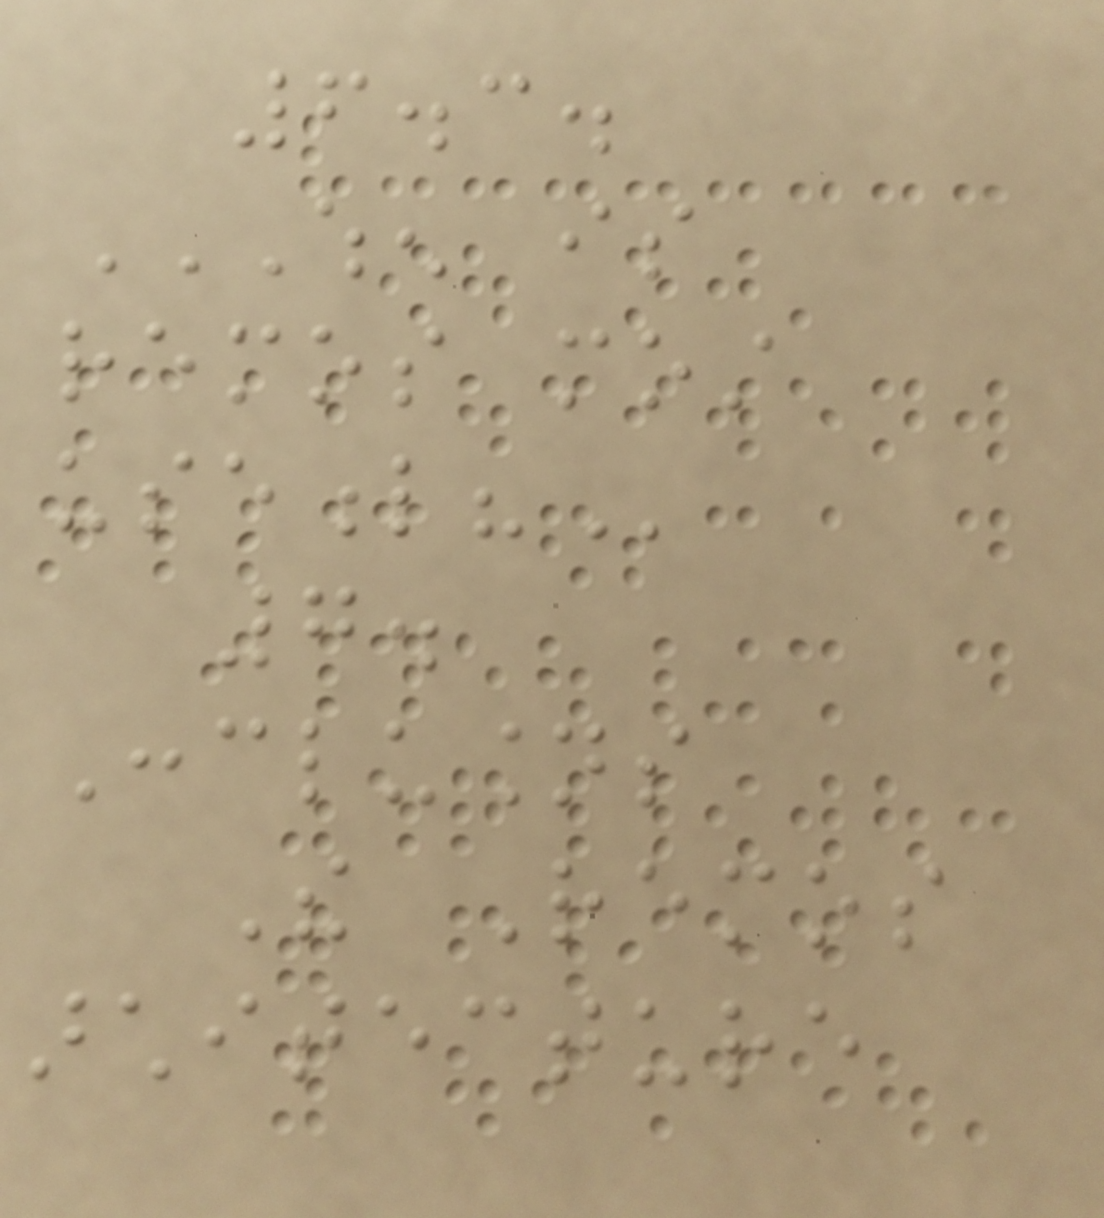6.3.
WHEN IS
REMOS MOST
USEFUL?
7.
Conclusions
The Remos
architecture
